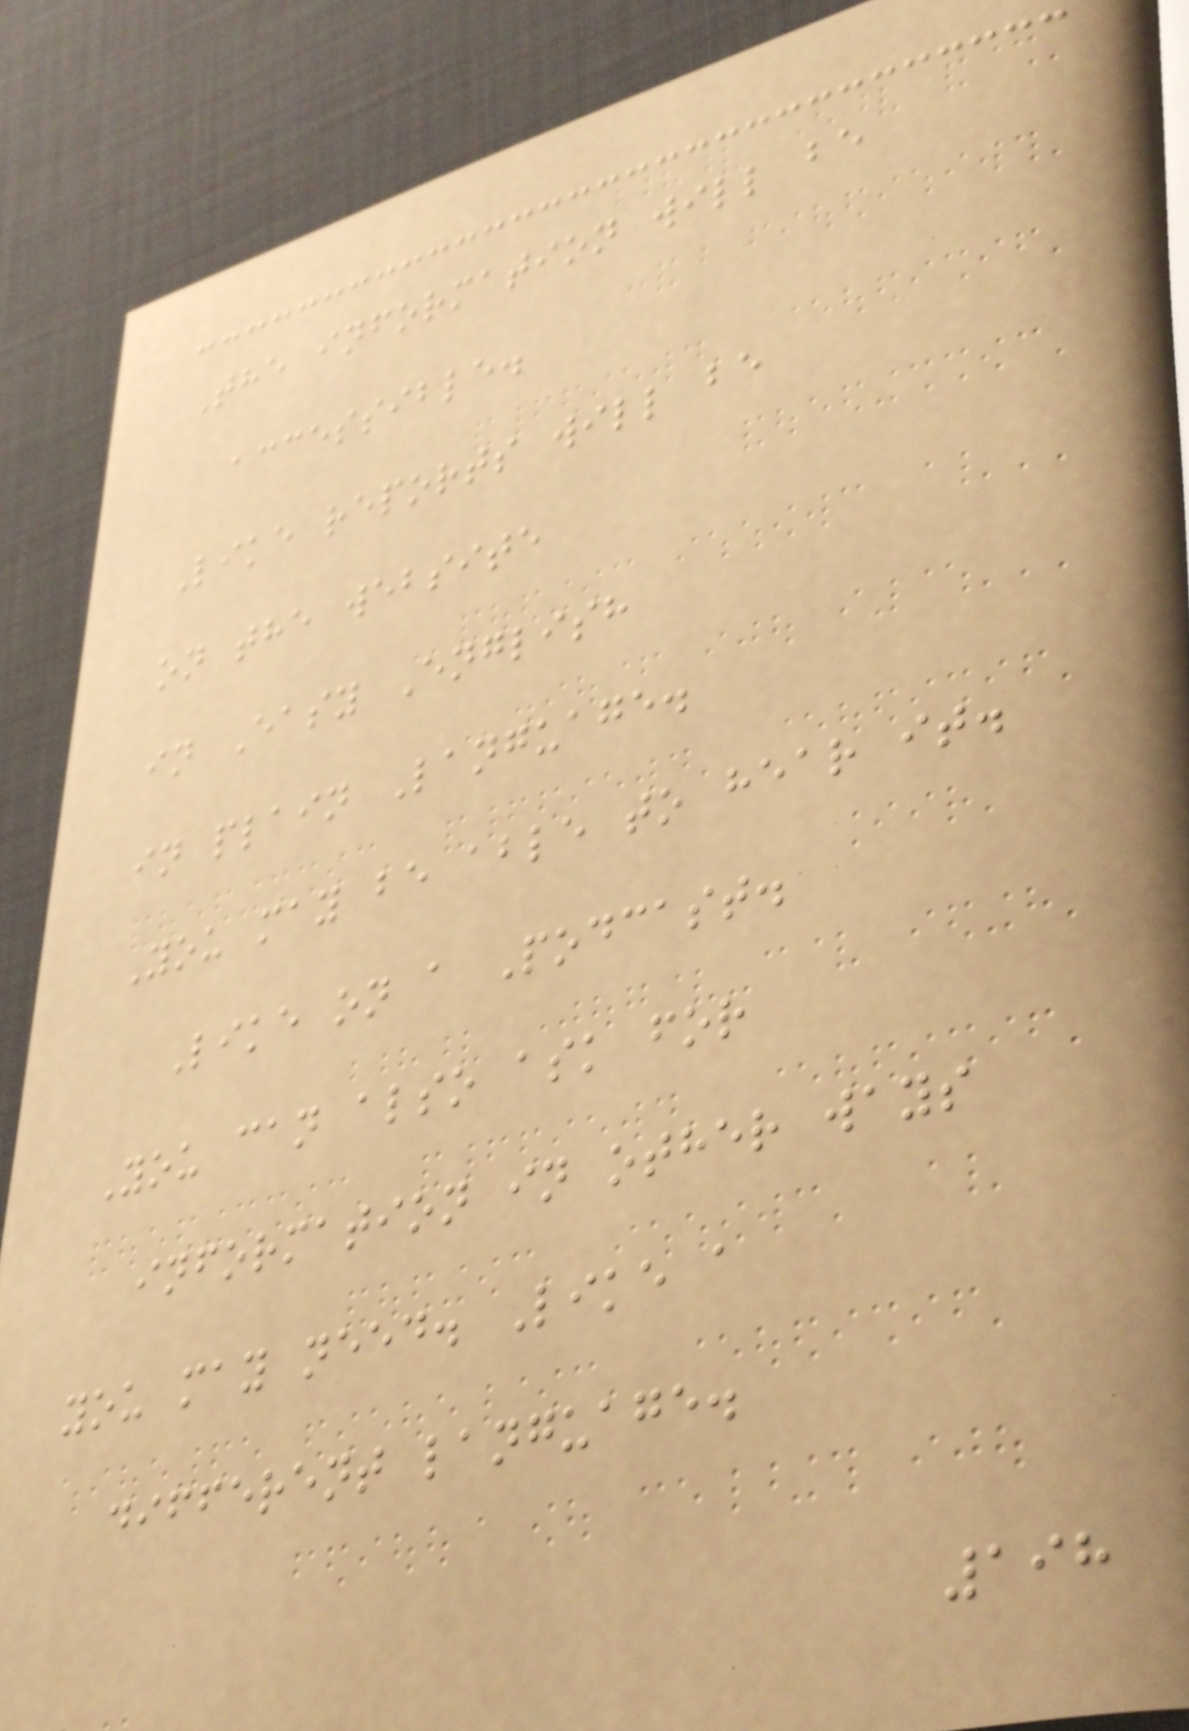The information will be
accessible.
Like reports will be
on the website
in Easy English
in plain Language.
You may be able to hear it.
Like on a Podcast.
You can also ask for
information in other ways
you may need. Like a
different language.
198
